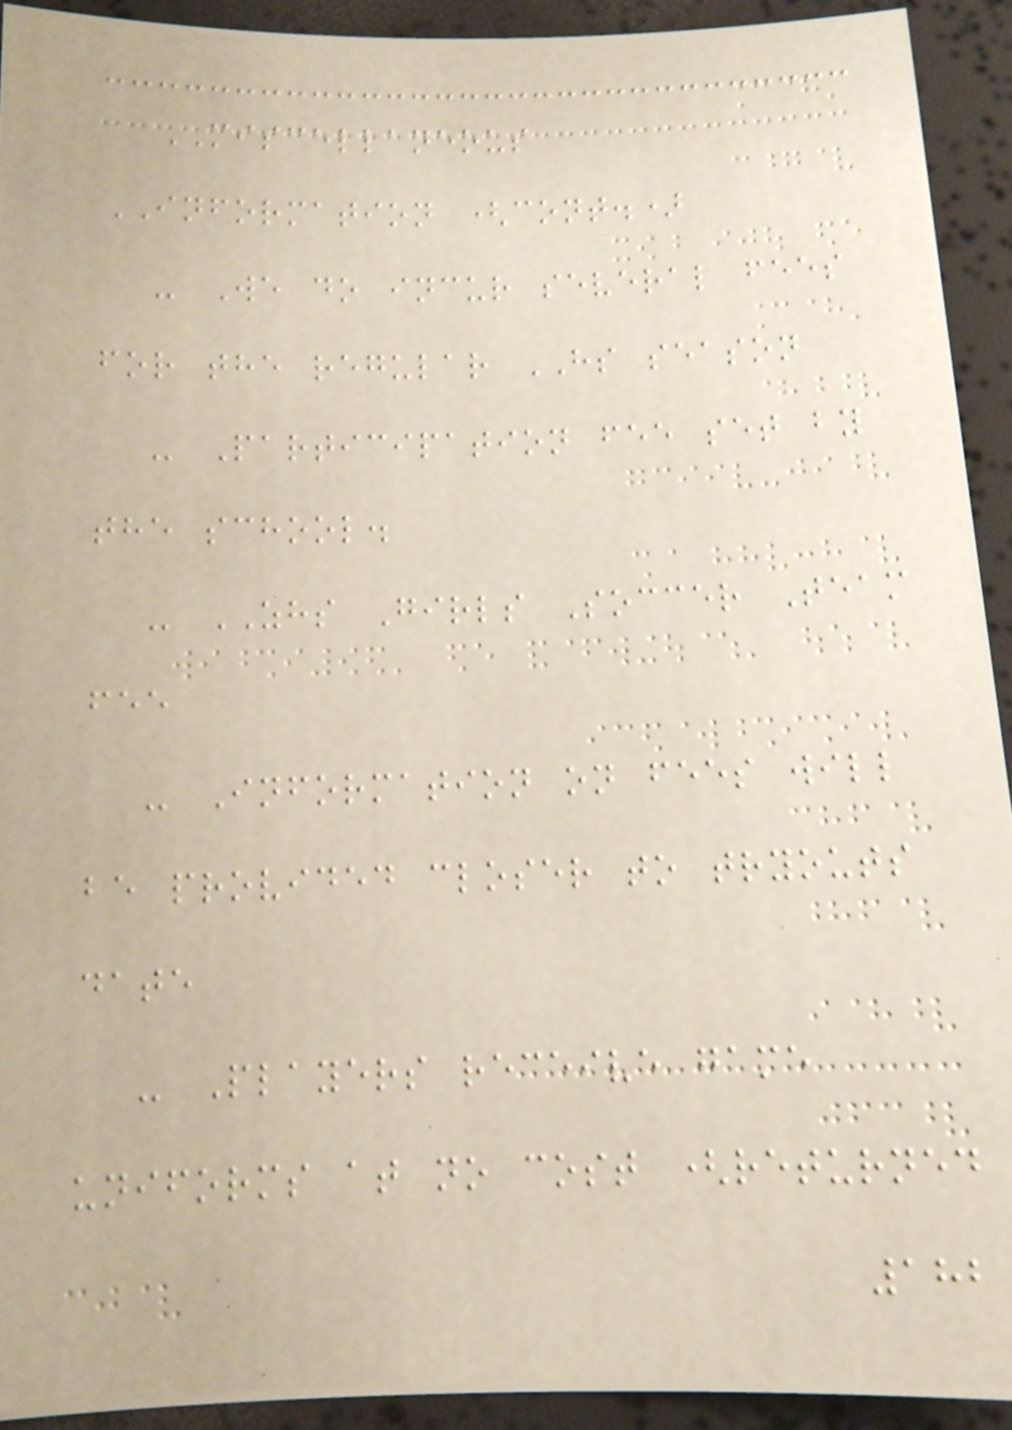MISCELLANEOUS
INFORMATION (cont.)
- We do incur several fees
for the regular HS season
- Participation fee set by
the school.
- ZHS Girls Soccer Team
fee
- Information on fees will
be provided closer to tryouts
date
- Players receive game
uniforms at no cost (returned
182
